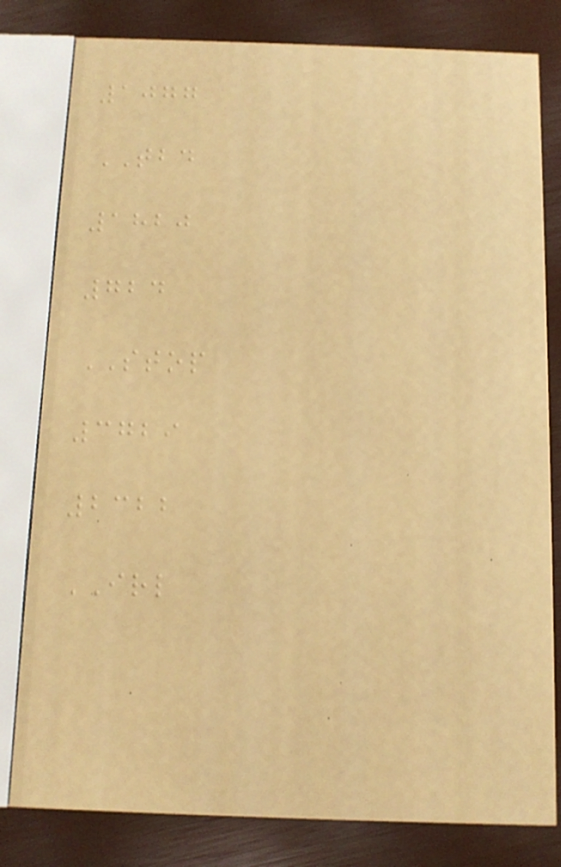1077
TBD
1820
724
STOP
3729
2322
IRL
